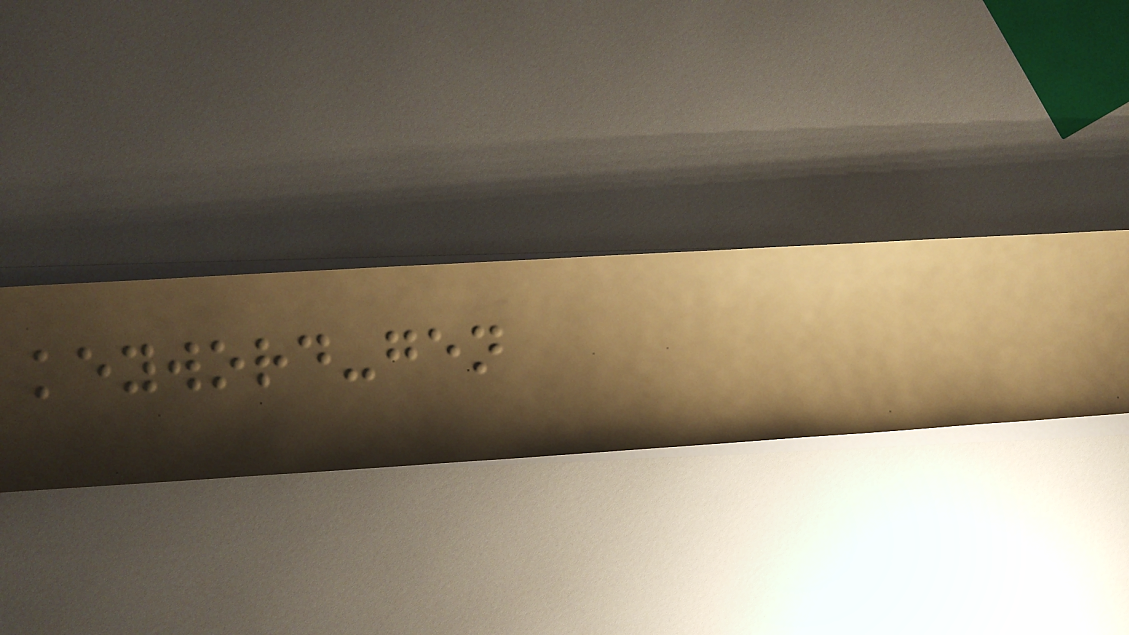keyword-gen
